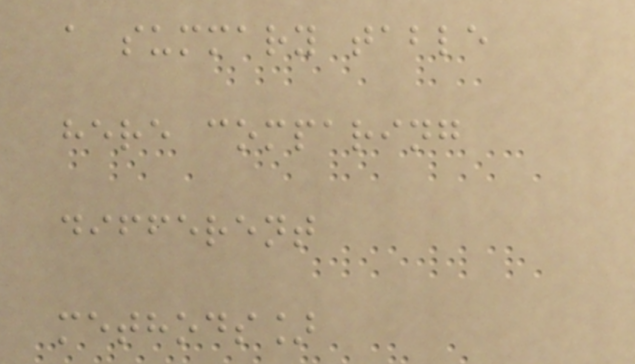a summary table
here comparing
different
methods]
